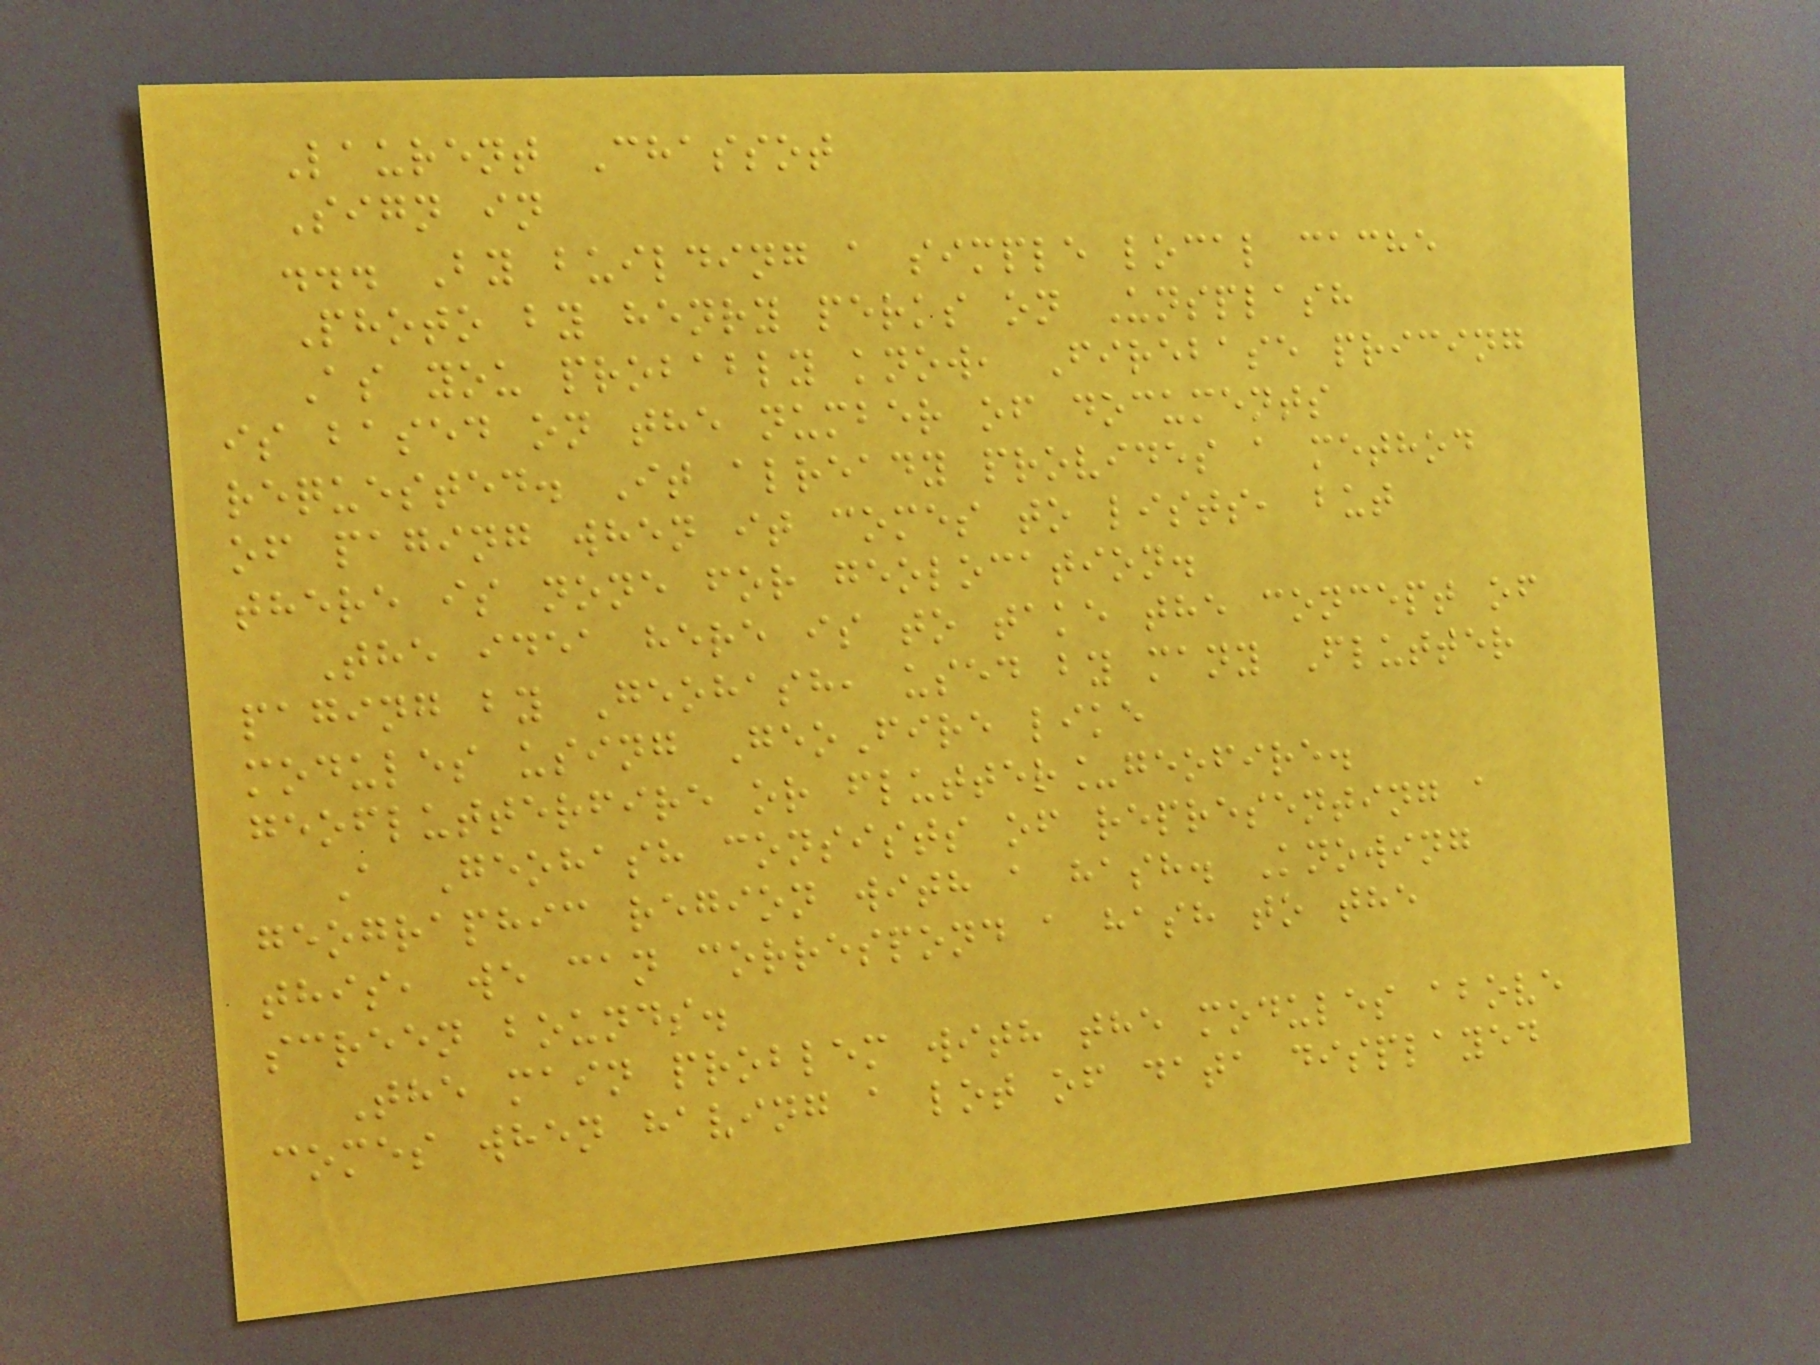Laurent Chassot
Sign in
... By building a simple local cache
Photo by henry perks on Unsplash
As you probably know, Firebase pricing
is based on the number of documents
requested. It already provides a method
of paging when it comes to lists, but
there is none for geolocation.
The idea here is to take the concept of
paging by Geohash, used by many Flutter
modules using GeoFire like
geoflutterfire or flutter_geofire.
A Geohash consists of representing a
geographic region with a hash. Knowing
this, we can correspond a hash to the
screen bounds.
The main problem with the modules above
comes when having a lot of data displayed
